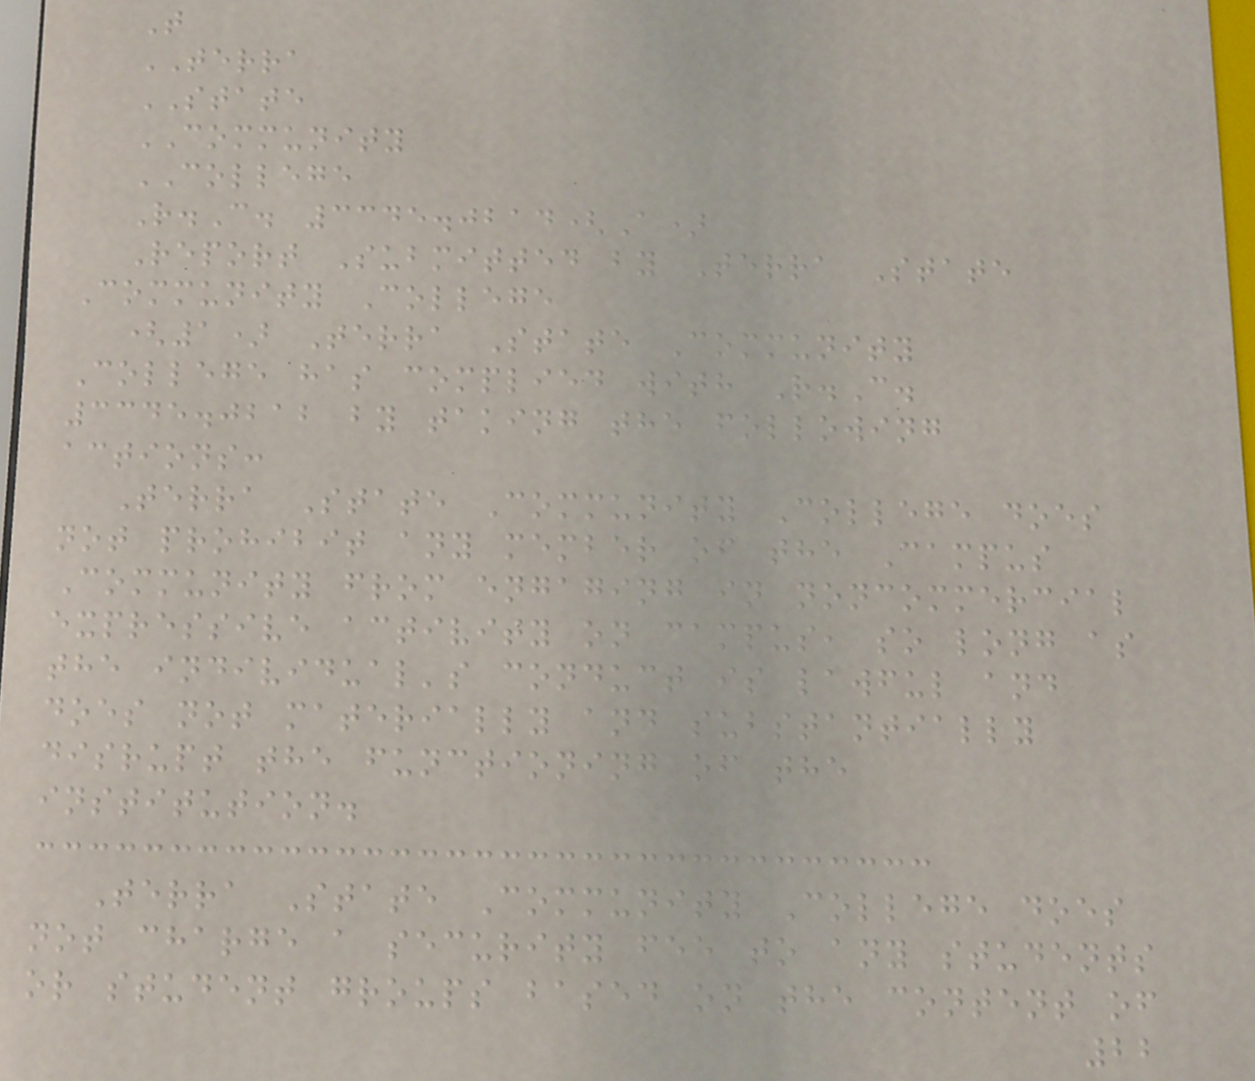T
TERRA
STATE
COMMUNITY
COLLEGE
R.C. 3345.0214(A)
Report Submitted by Terra State
Community College
(1) Terra State Community
College has complied with R.C.
3345.0212 by taking the following
actions:
Terra State Community College does
not prohibit any member of the Campus
Community from engaging in noncommercial
expressive activity on campus, so long as
the individual's conduct is lawful and
does not materially and substantially
disrupt the functioning of the
institution.
Terra State Community College does
not charge a security fee to any students
or student groups based on the content of
22
